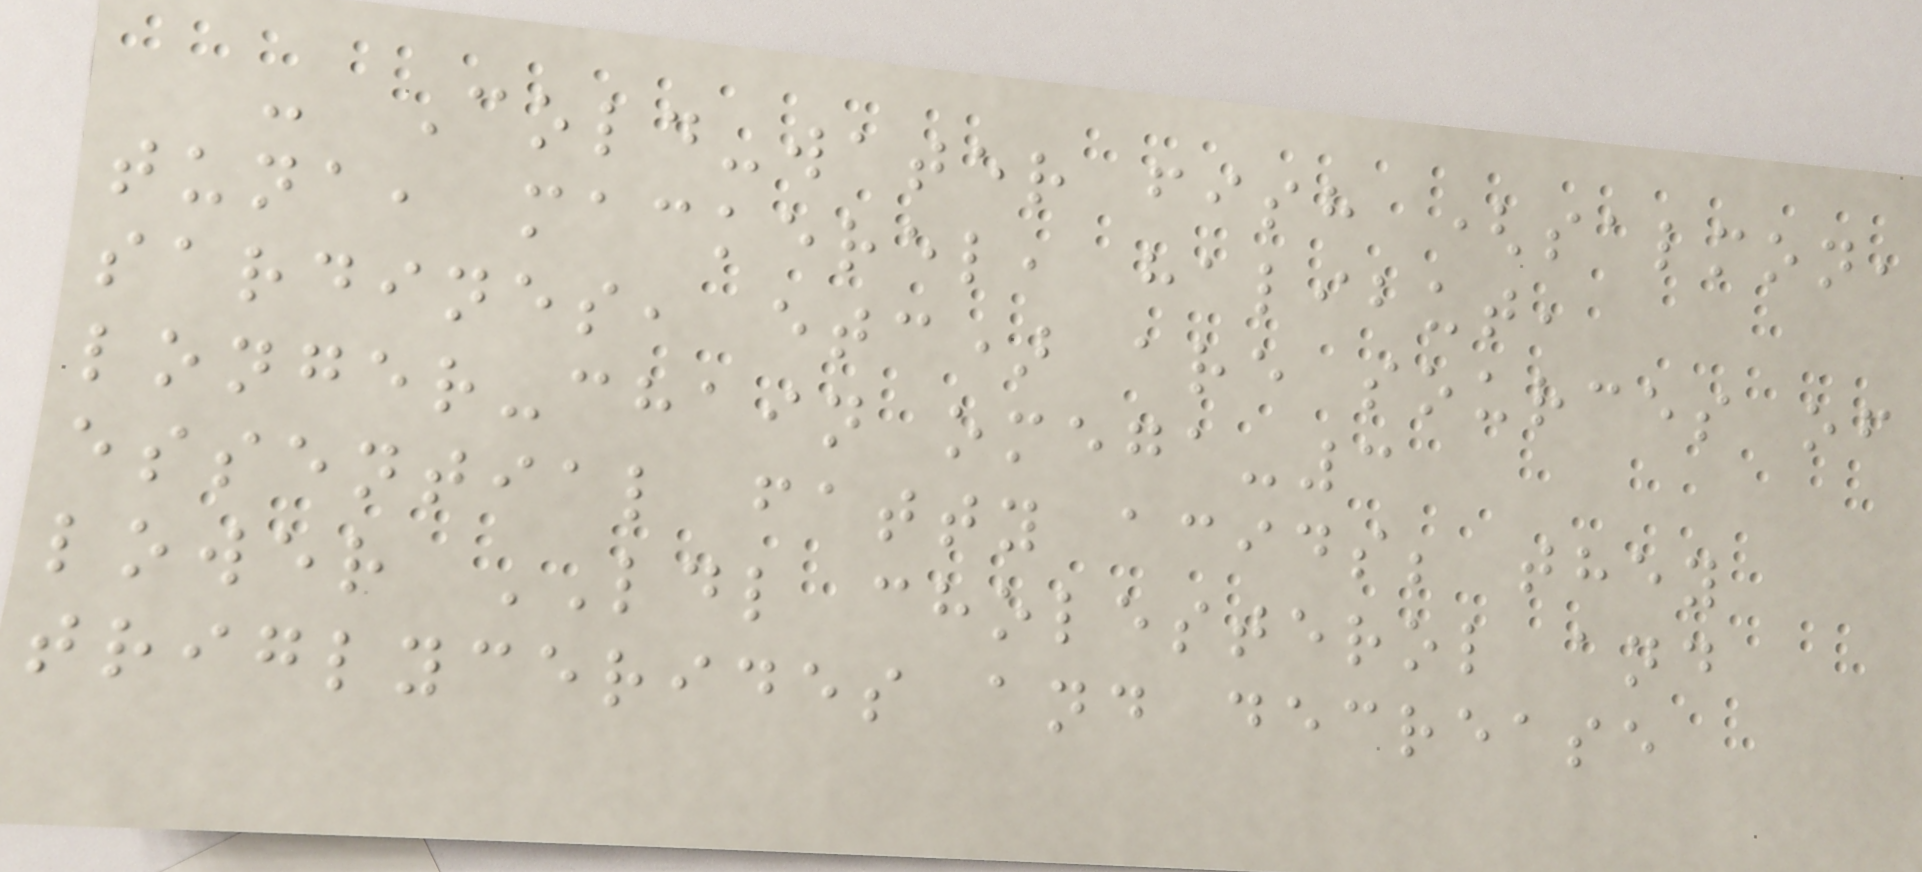- Cold-water fish (salmon,
tuna, mackerel, halibut,
sardines, etc) are sources of
longer-chain omega-3
essential fatty acids; they
lower LDL cholesterol and
triglycerides and decrease
